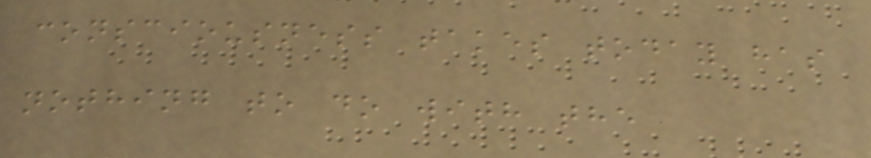consciousness takes today has
nothing to do with the
